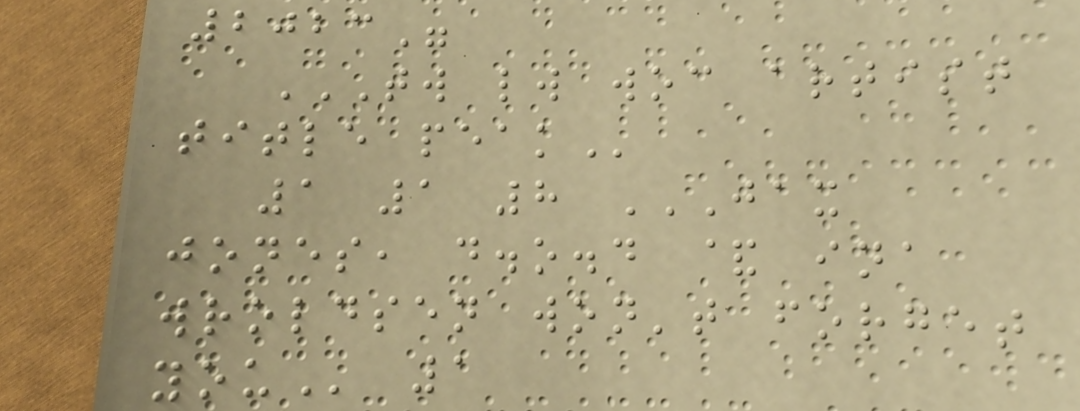2023"
TW LW WOC ARTIST
TITLE PEAK
1 1 8 JAX
JONES, D.O.D & INA
WROLDSEN WON'T FORGET
YOU 1
